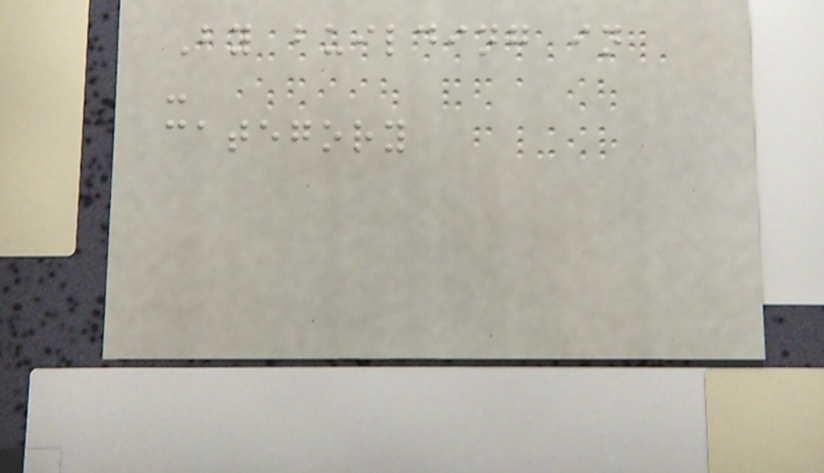By building in
-
category
